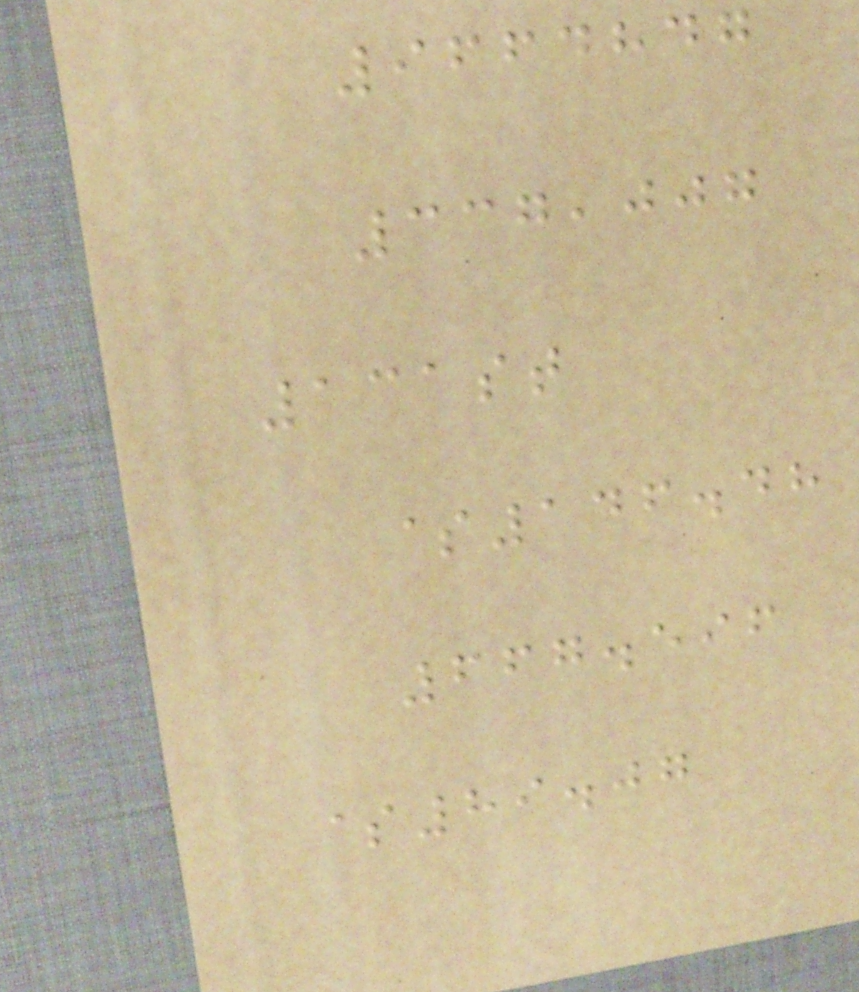9664847
337,007
131st
$146.48
667.596
$89.07
